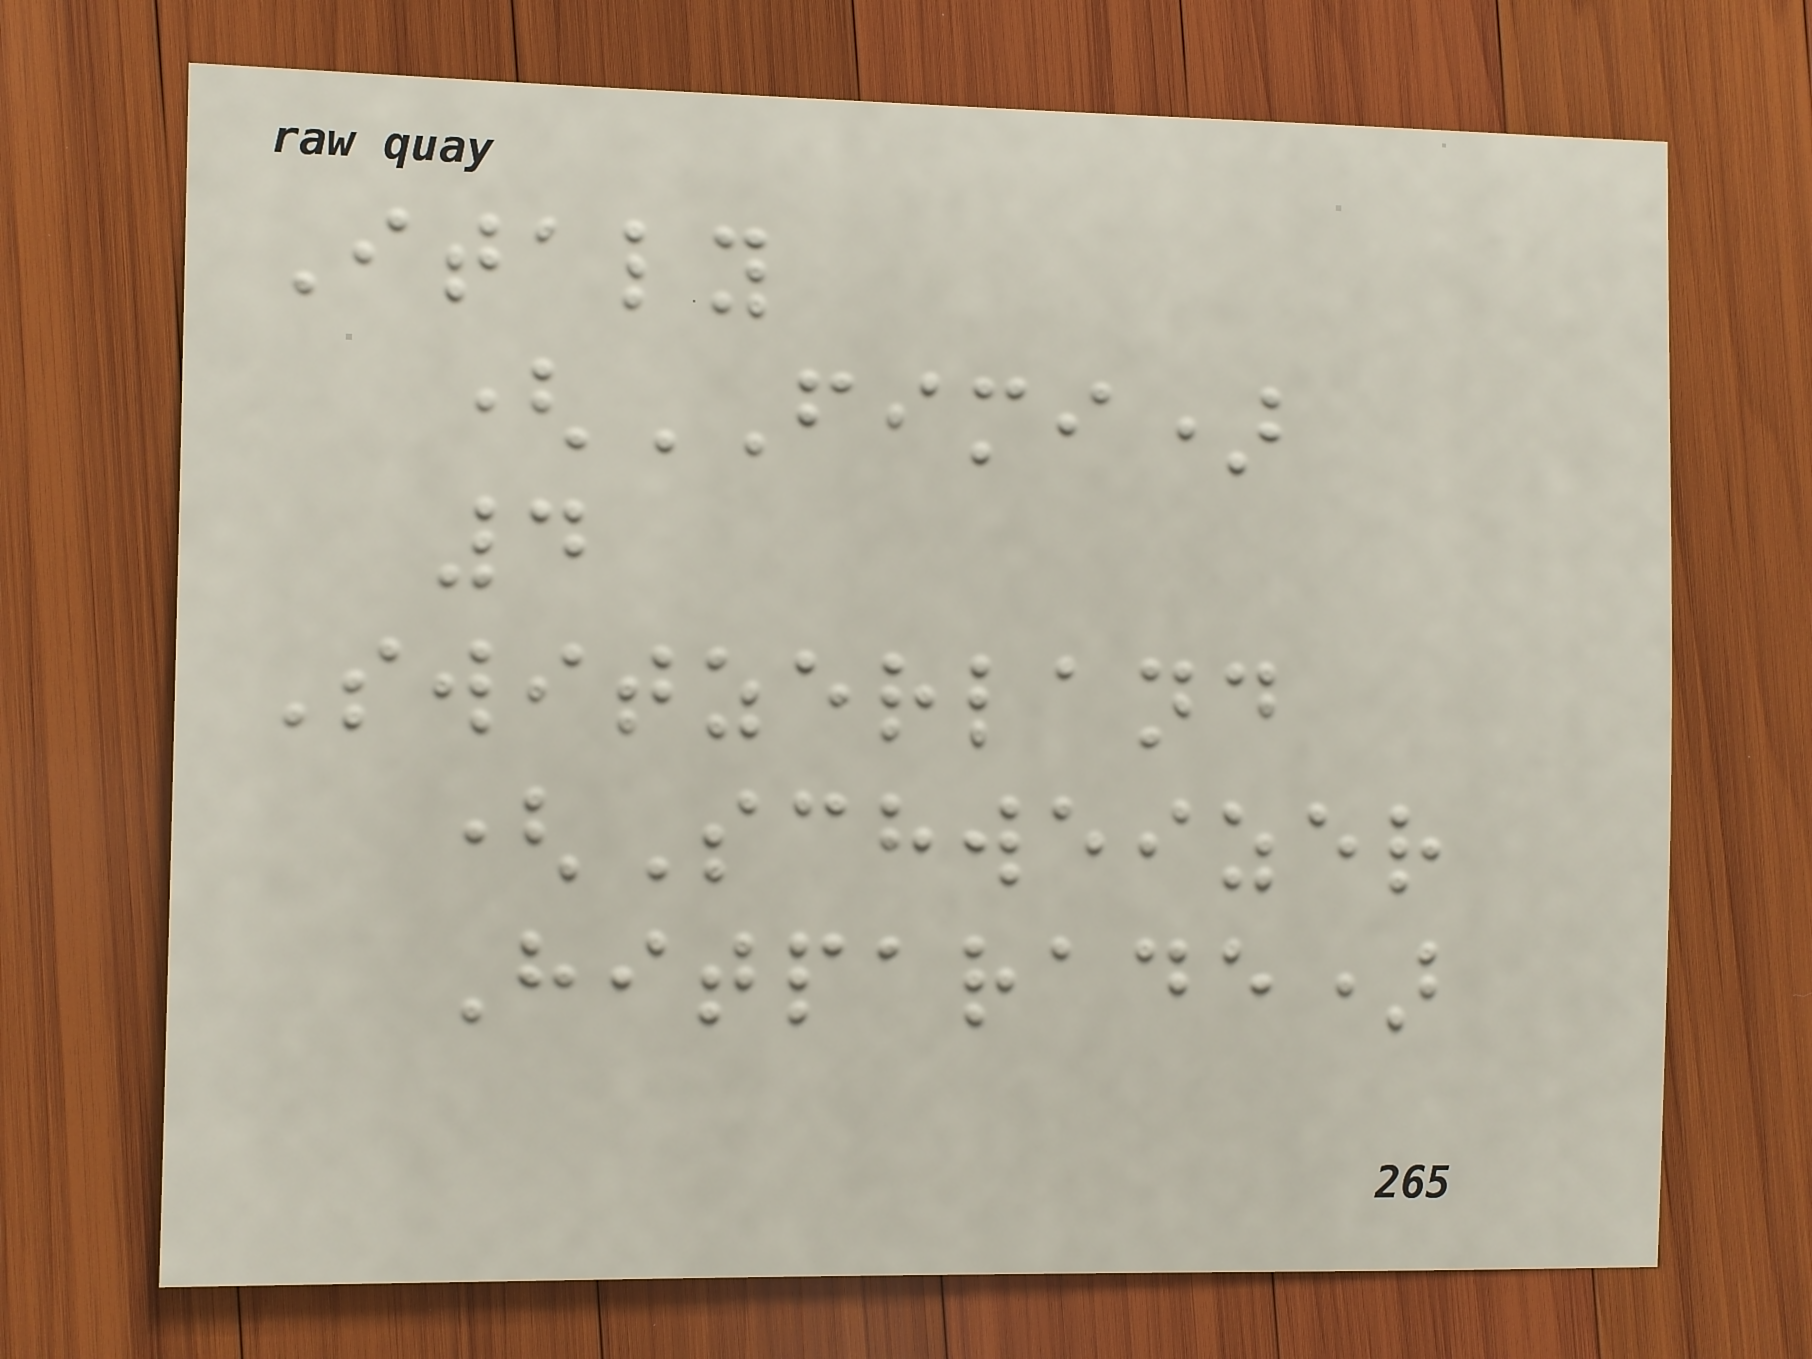Italy
(FIMI)
4
Switzerland
(Schweizer
Hitparade)
